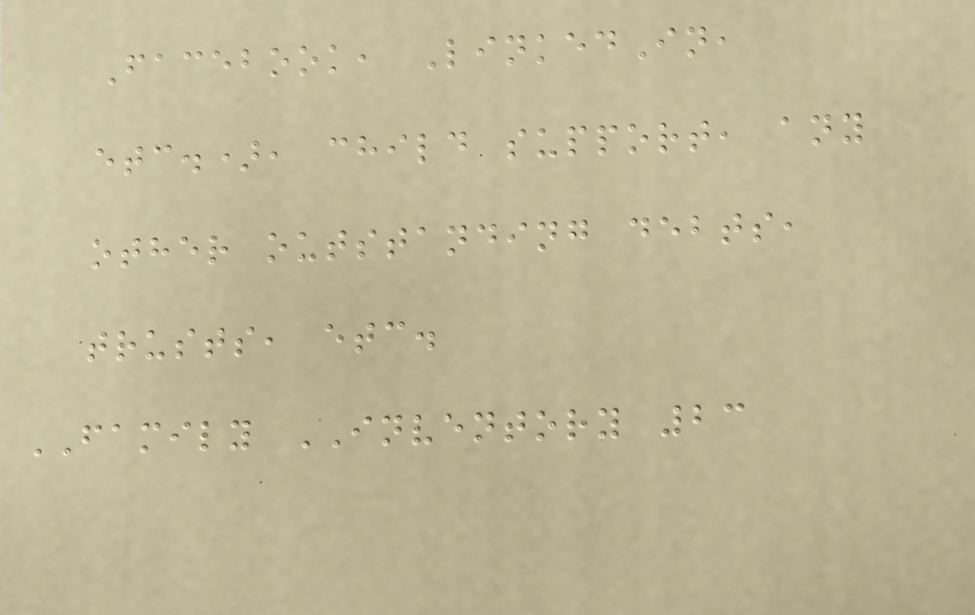Facebook, LinkedIn,
etc.), child support, any
other outstanding debts,
trusts, etc.
FAMILY INVENTORY 23
